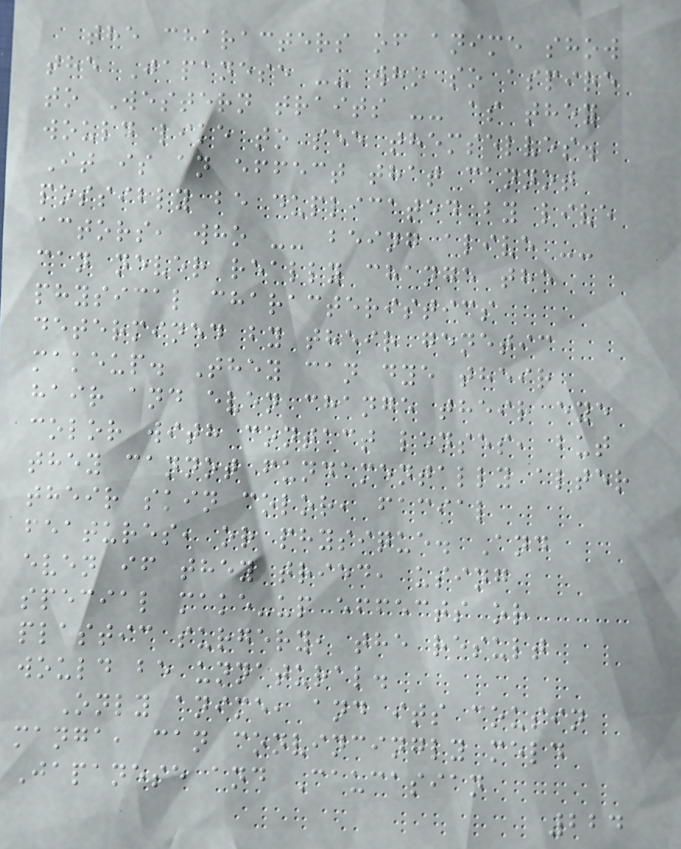the characters of anime show
the Japanese -- who so aspire
to Western traits -- as they
would like to see themselves.
It is an effect that cannot
possibly be duplicated by live
actors, who -- being alive --
can never really change the
physical characteristics
determined by their genetic
makeup. They can dye their
hair and even change their eye
color with contact lenses, but
they cannot fundamentally alter
their skin color, facial
features, or physique. And
even if they tried, using
special make-up effects or
plastic surgery, the result
would be unnatural.
Only anime, and its cousin
manga, can convincingly meld
Japanese and Caucasian
224
